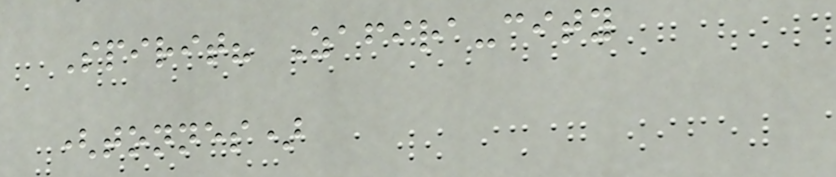Spirit? Zafira-city
(tonnes)
